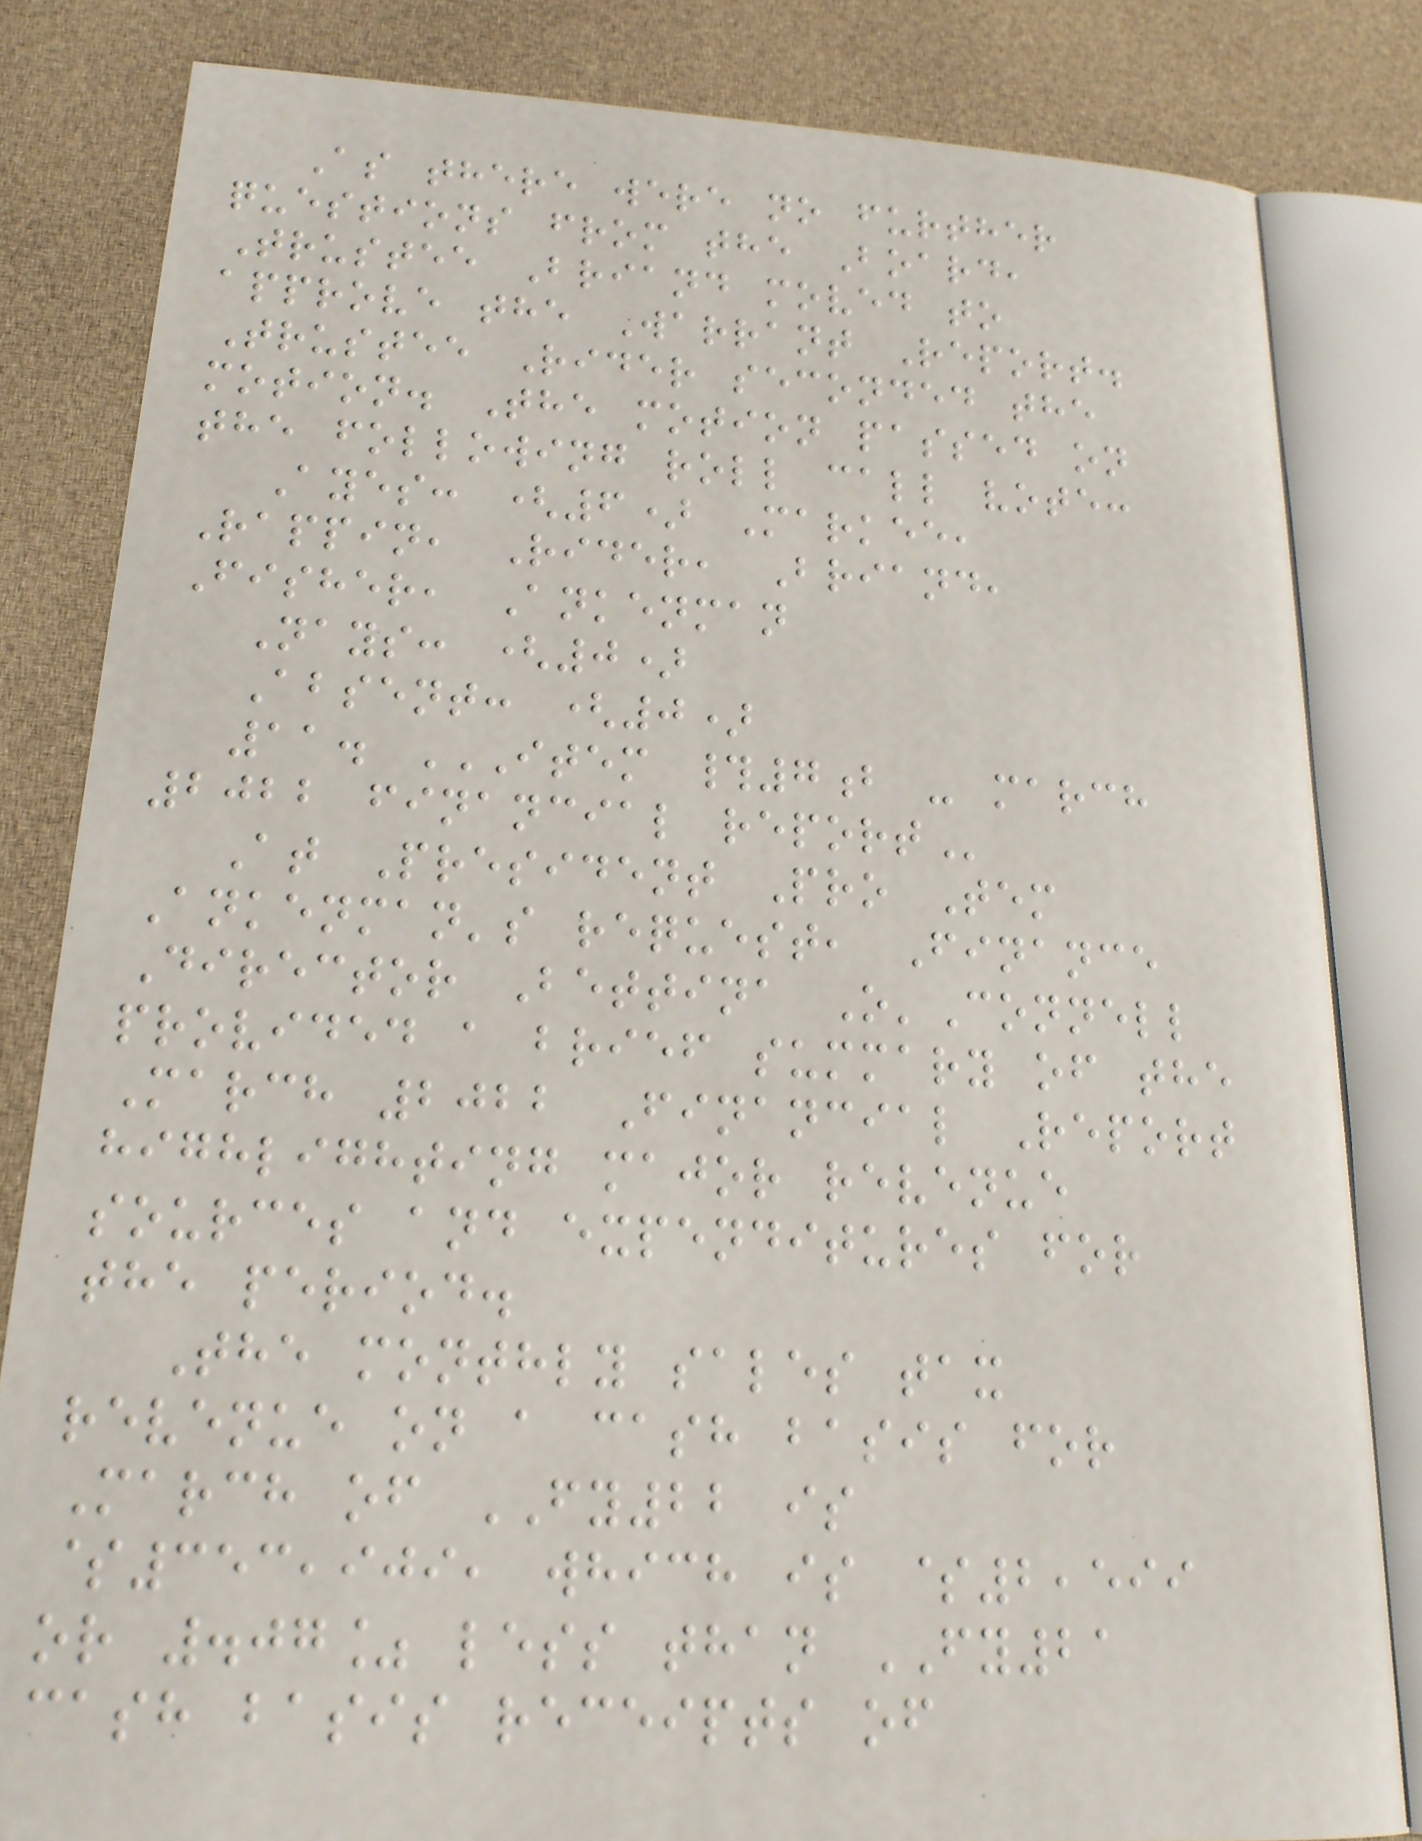As there were no further
questions from the Board,
Trustee Briand moved to
approve the Warrant Report.
Trustee Rider seconded the
motion. The motion passed on
the following roll call vote:
Ayes: (6) Markee,
Rappin, Rider, Briand,
Fisher, Ankenman
Nays: (0)
Absent: (0)
11. ITEM #7B - MARCH
2022 FINANCIAL REPORT
At President Pro Tem
Ankenman's request, Finance
Director Bettina O'Connell
provided a brief summary of the
March 2022 Financial Report
highlighting major revenue
sources and expenditures for
the period.
The monthly sales tax
revenue on a cash basis for
March of FY22 is
$353,909, which is $2,599
or .07% less than FY21
cash basis receipts of
